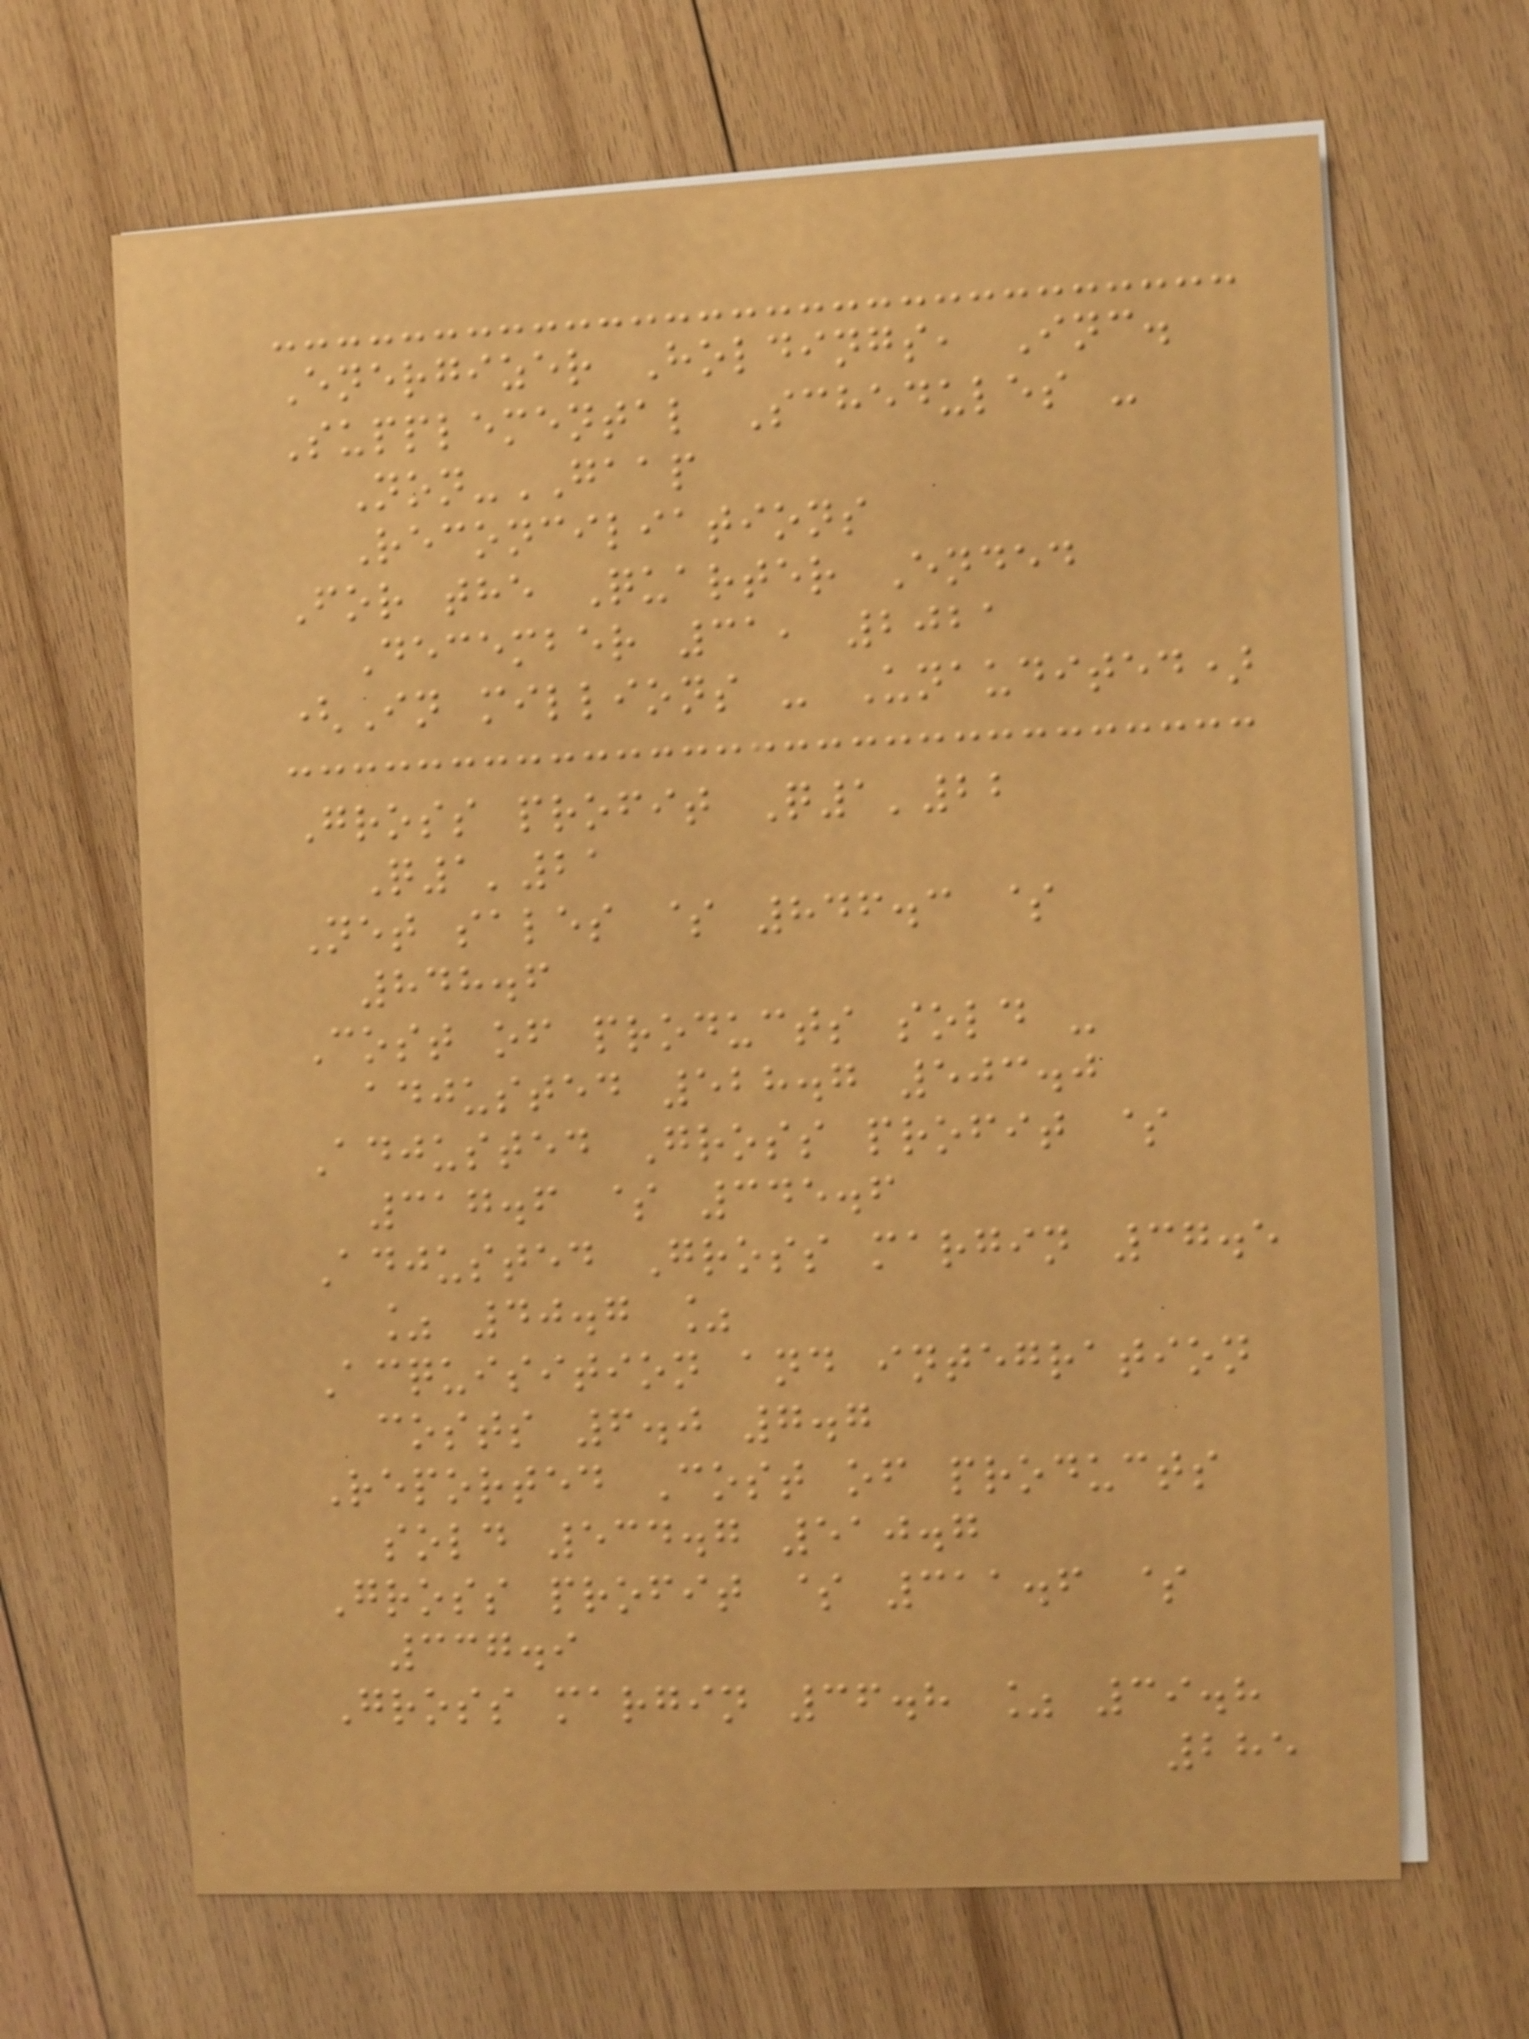Energizer Holdings, Inc.
Supplemental Schedules -
Non-GAAP
Reconciliations
For the Quarter Ended
December 31, 2021
(In millions - Unaudited)
Gross profit Q1'22
Q1'21
Net sales $ 846.3 $
848.6
Cost of products sold -
adjusted 528.7 503.0
Adjusted Gross profit $
317.6 $ 345.6
Adjusted Gross margin 37.5
% 40.7 %
Acquisition and integration
costs 6.0 7.7
Reported Cost of products
sold 534.7 510.7
Gross profit $ 311.6 $
337.9
Gross margin 36.8 % 39.8
285
